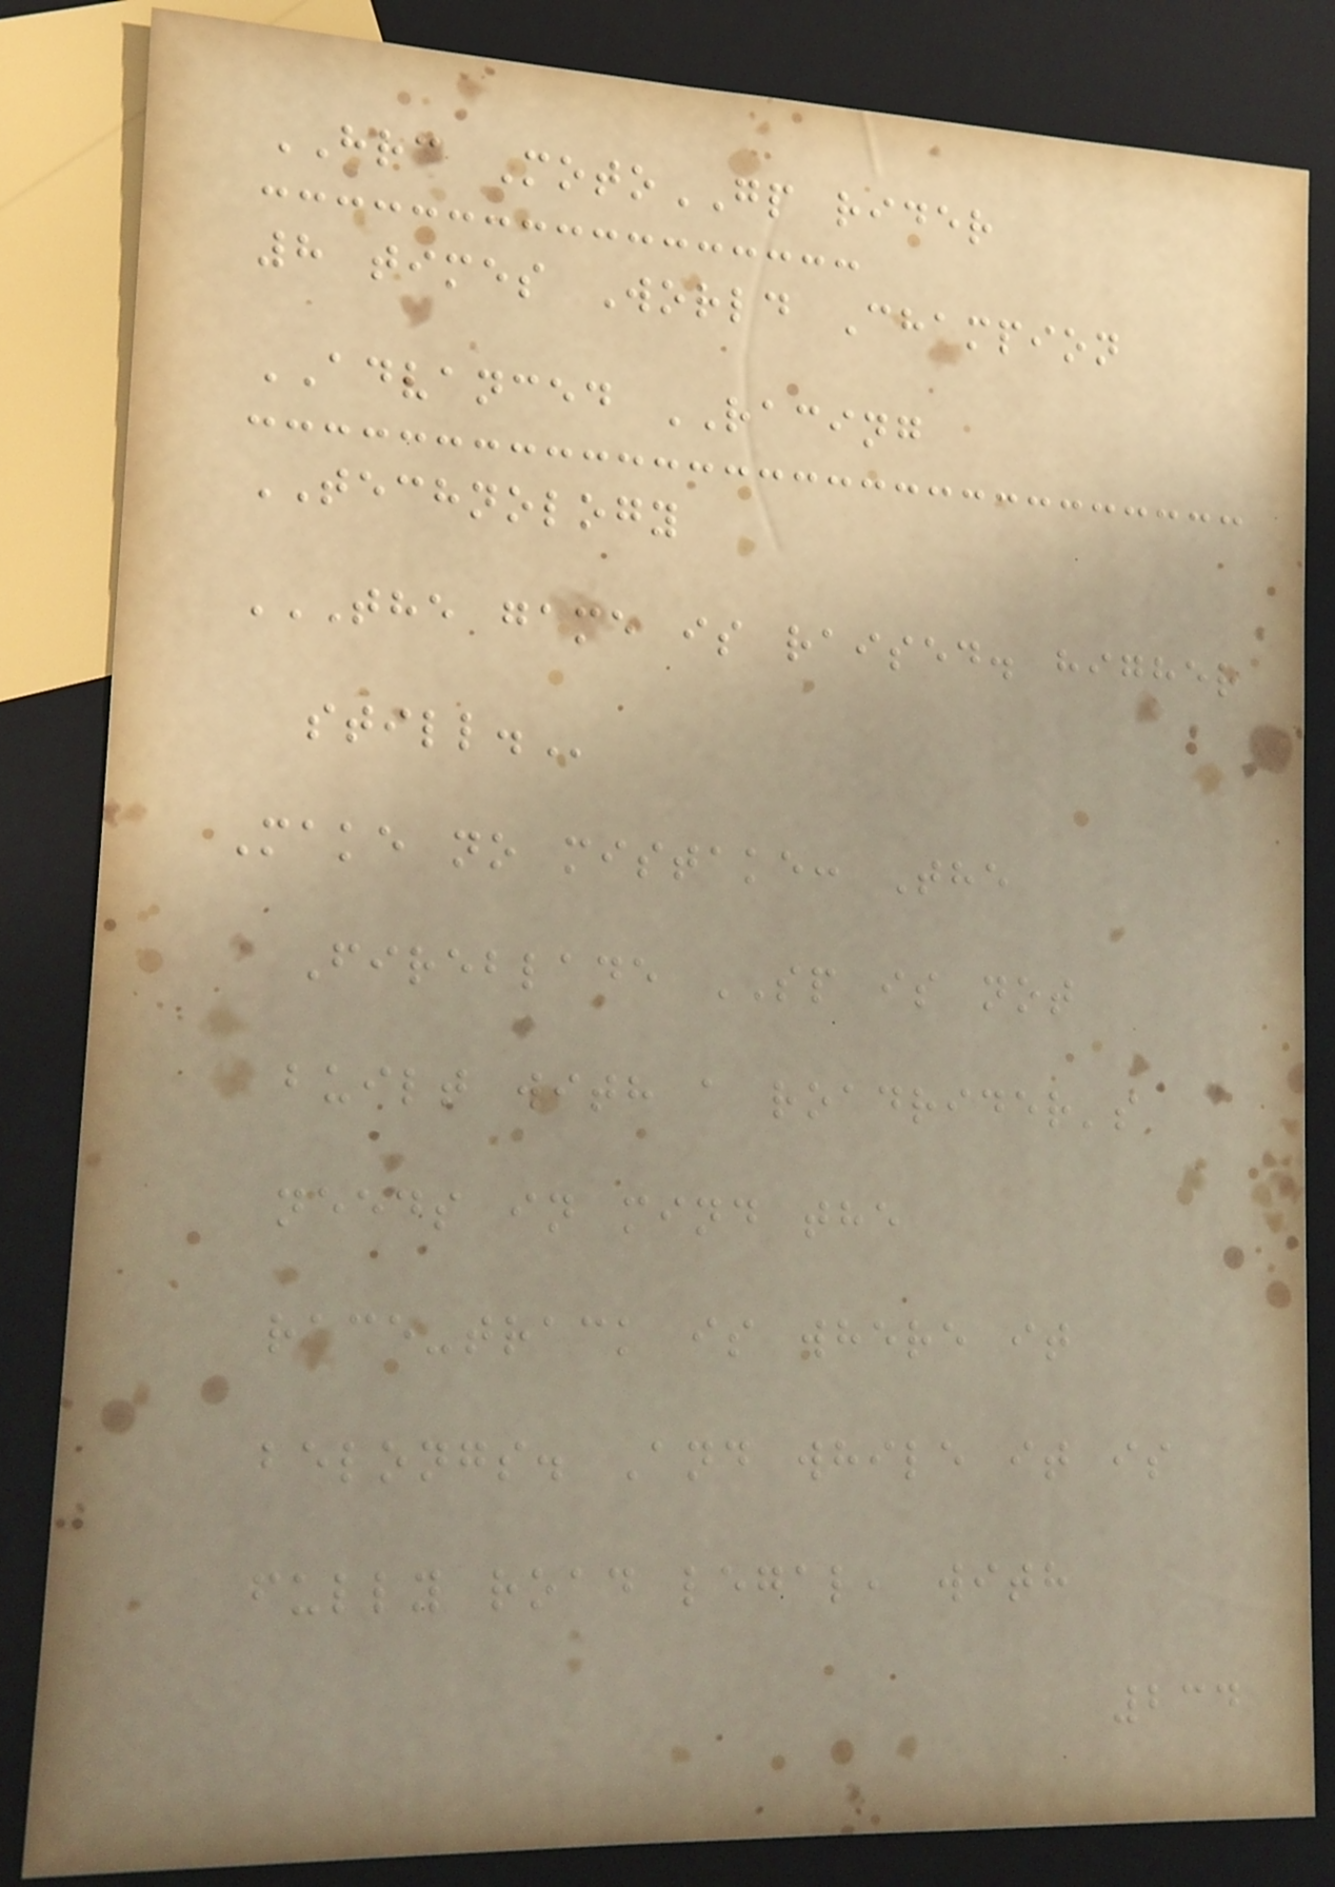HRC MotoGP rider
8 times World Champion
ADVANCED RACING
TECHNOLOGY
THE GAME IS RAISED. HIGHER
STILL.
Make no mistake: The
Fireblade SP is not
built with a roadrider's
needs in mind the
race-track is where it
belongs. And while it is
fully road legal, with
234
